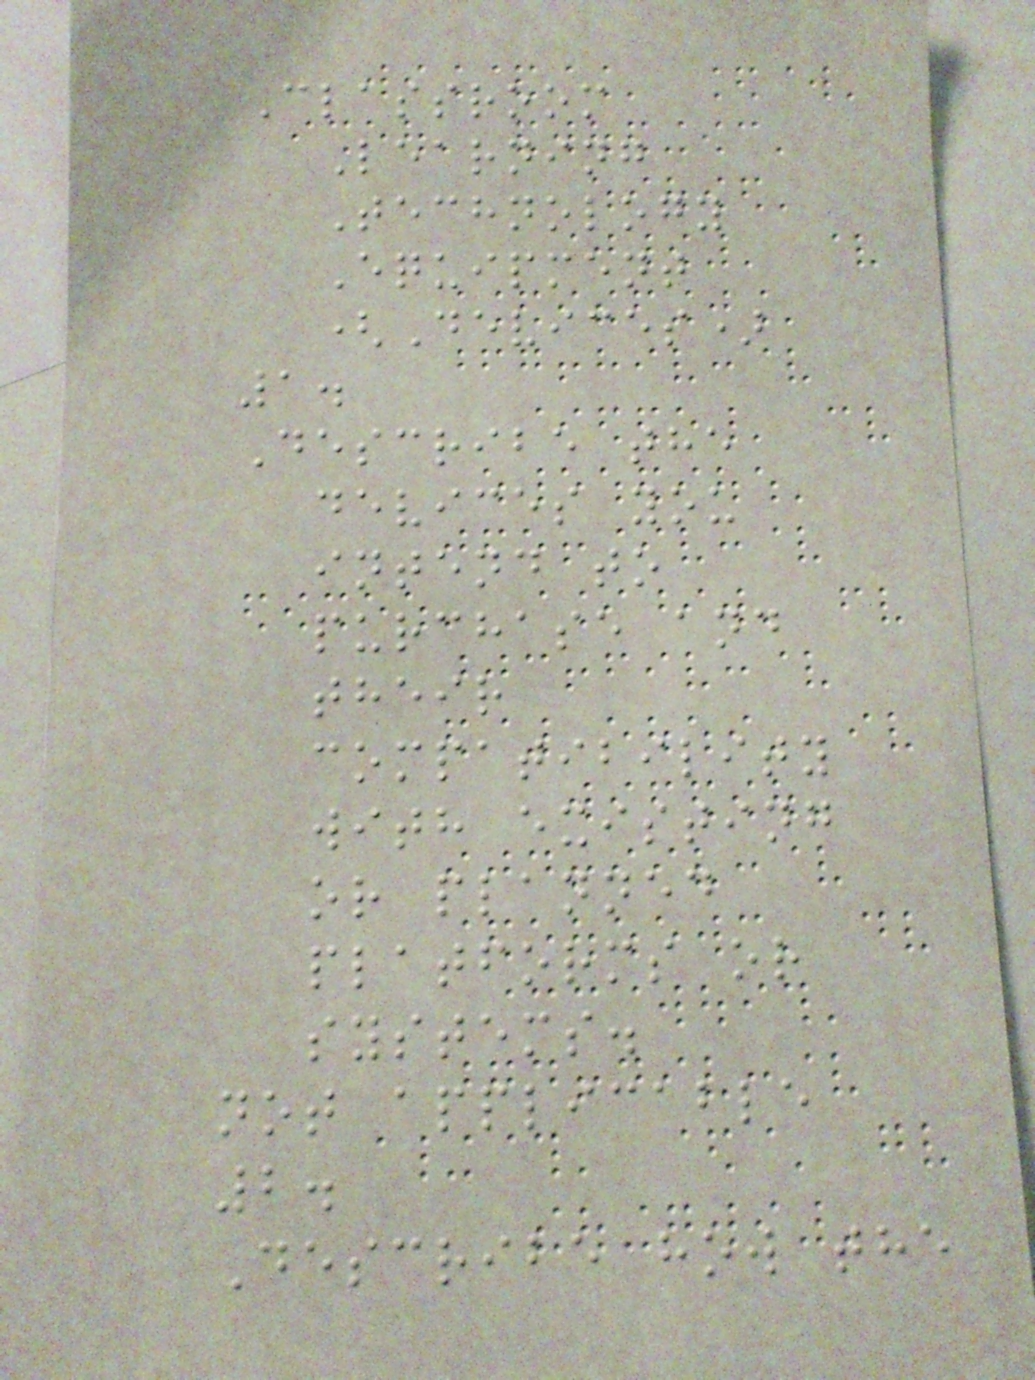Classroom
Learning
Technology
Equipment
(Devices)
1.
Describe the
devices you
intend to
purchase and
their
compatibility
with existing
or planned
platforms or
systems.
not applicable
2.
Describe how the
